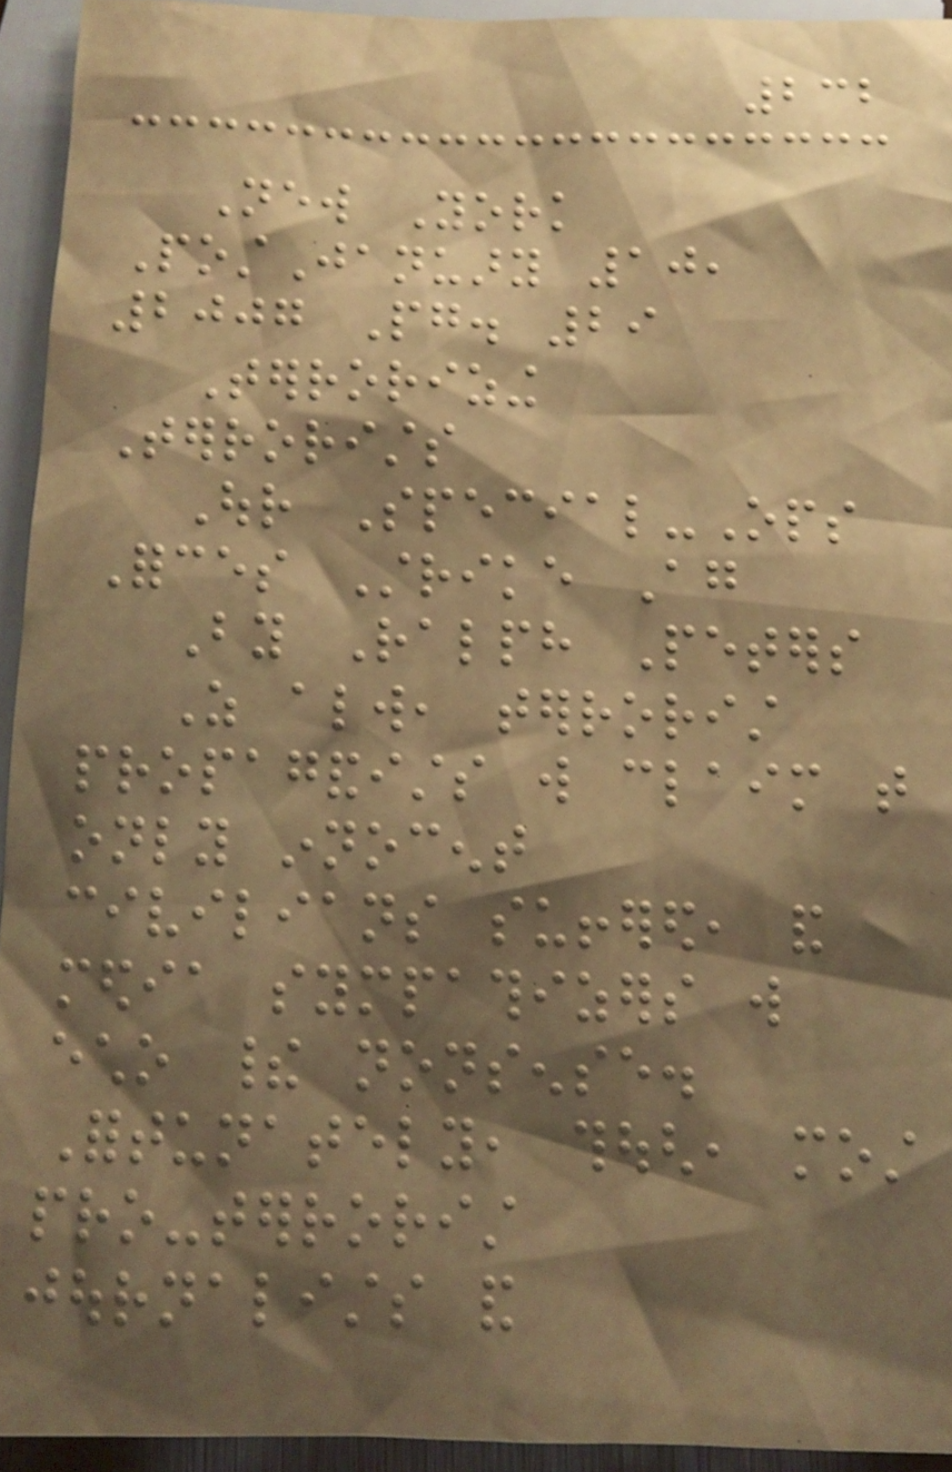232
New York
PostJanuary 10,
2007 Pg. 29
Terrorizing
Terrorists
Our Special-Ops
Forces Strike Again
By Ralph Peters
As always, terrorist
propagandists will claim that
only innocent
civilians suffered, and
media sympathizers will
echo their nonsense.
Fortunately, though, most
pro-terrorist
journalists and
